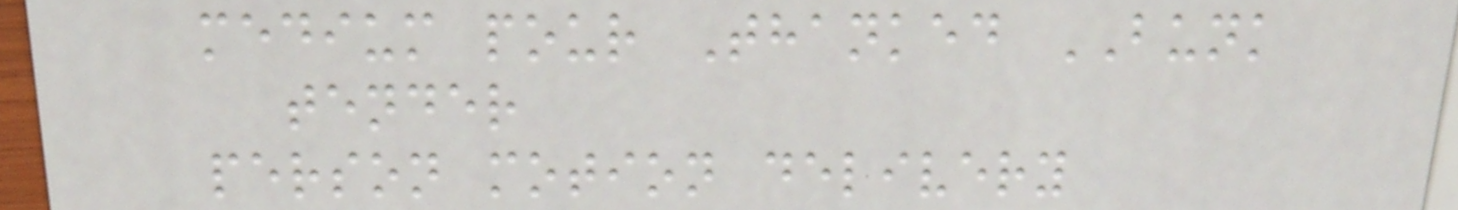medium pour Thanked BUNK
tender
person motion delivery
